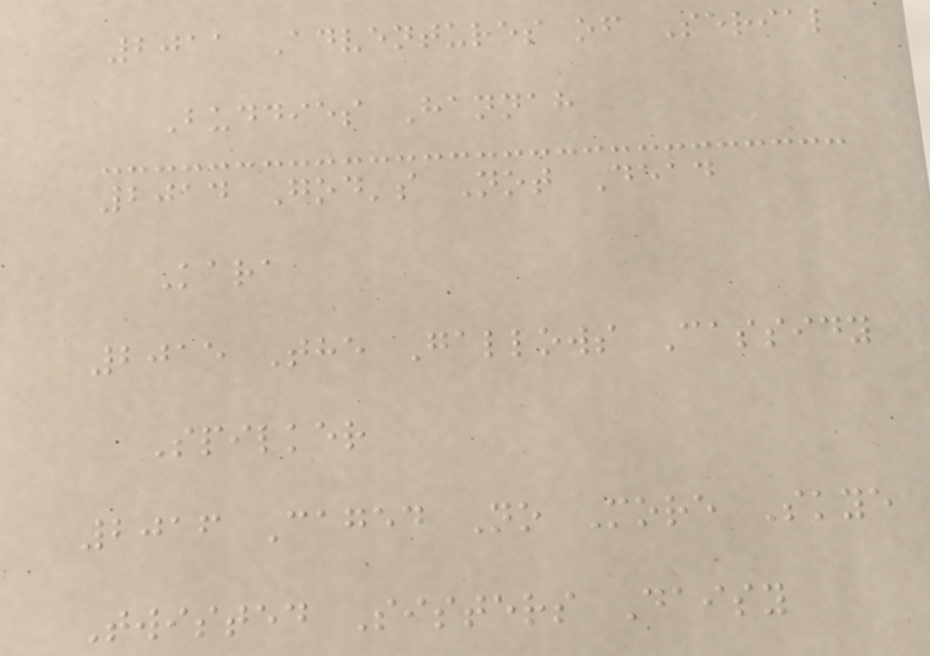2011 Adventures of Serial
Buddies Hannah
2014 God's Not Dead
Kara
2015 The Gallows Cassidy
Spilker
2016 Caged No More Skye
Twisted Sisters Daisy
